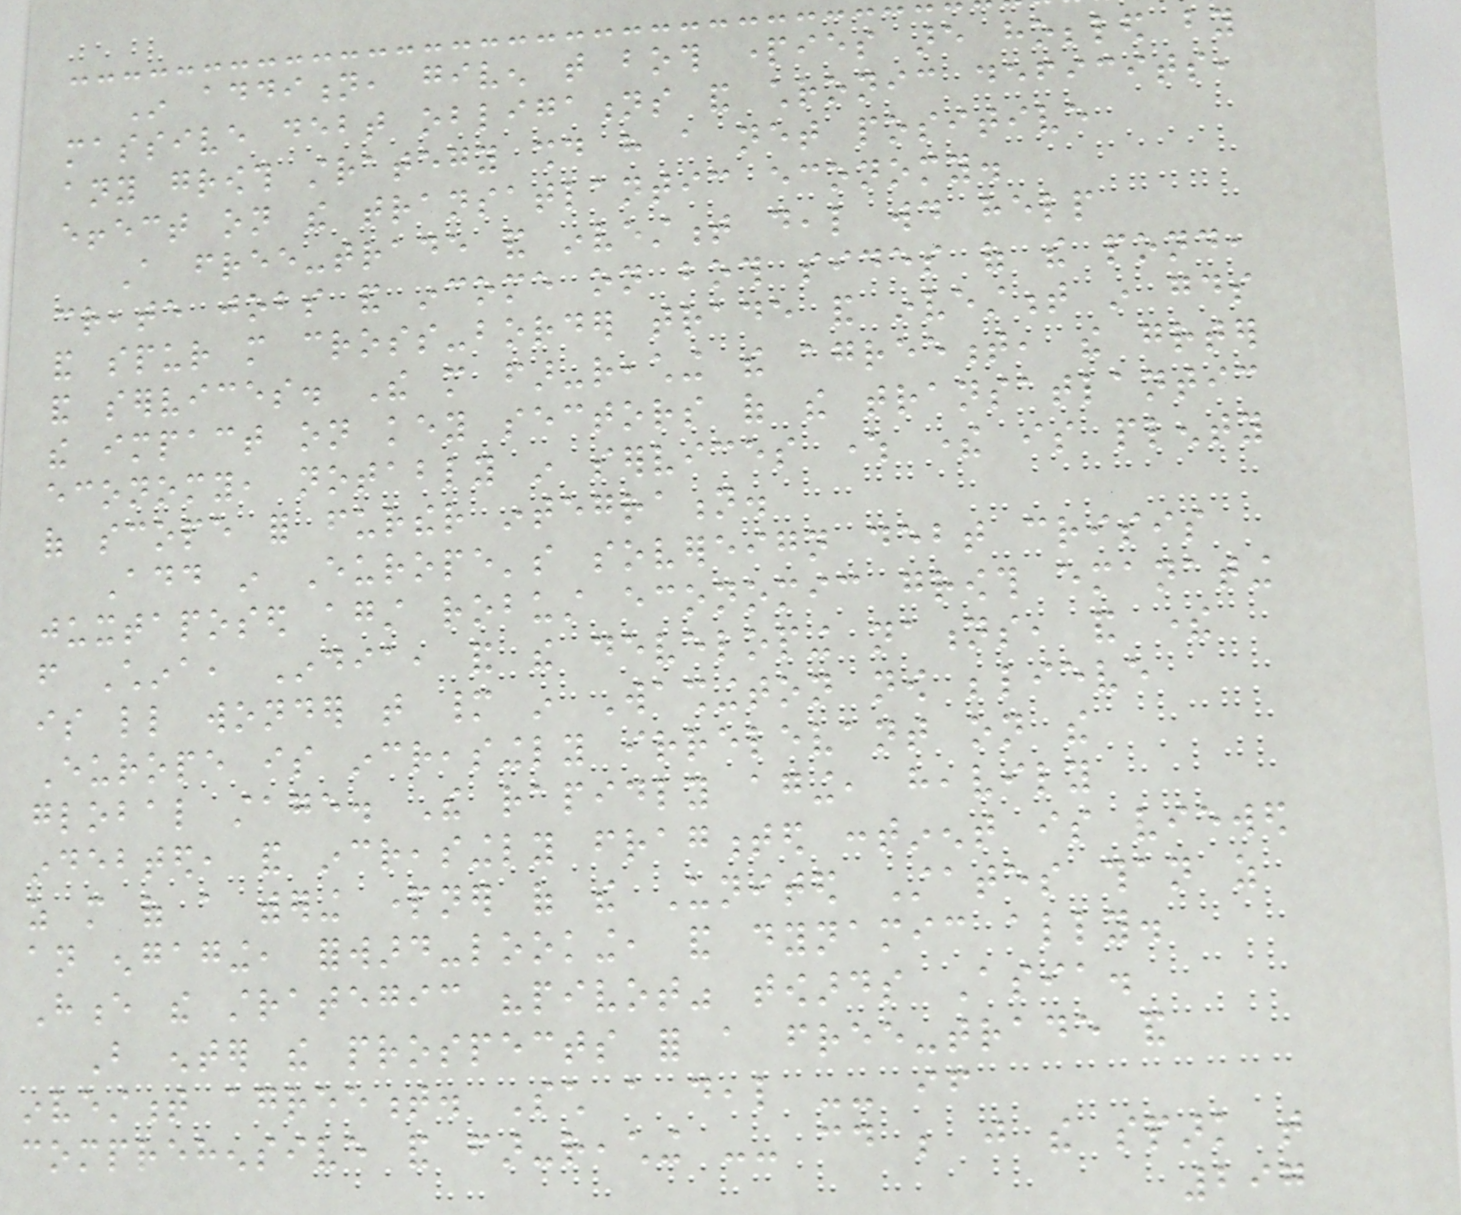In addition, given that both parties are hobbled by
massive debt obligations and chronic deficits,
any growth strategy should have a net positive
effect on the transatlantic economy.
A free-trade and investment deal would help
create jobs and income on both sides of the pond,
and spur more cross-border trade and investment in goods
and services. The more far-reaching the agreement, the greater
the impact on key sectors of the transatlantic
economy, notably in services where there is plenty
of scope for further integration.
Add in Europe's sovereign debt crisis
juxtaposed against robust economic growth emanating
from China, India, and the developing nations, and there
is little wonder that many in Washington now believe
Europe is increasingly irrelevant on the
global stage. The rapidly aging, heavily
indebted, and increasingly fragmented continent is viewed
as more of a withering partner of the United States than as
an engaging, forward-looking, and dynamic ally.
Hence the strategic "pivot" towards Asia.
But enter the prospects for a free-trade and
investment agreement. Such a deal -- if
comprehensive and far-reaching -- could be just the spark that
297
